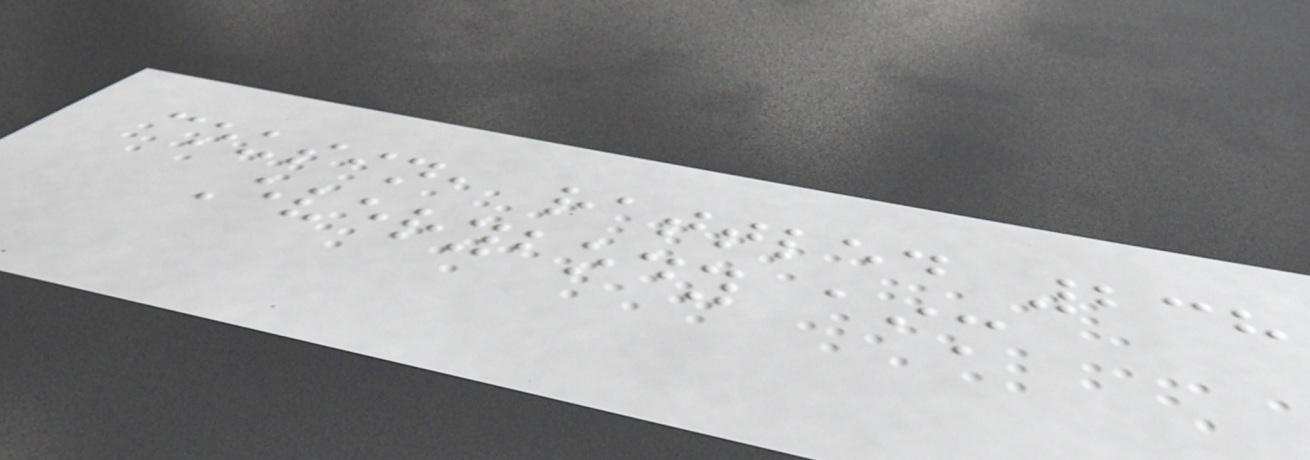cousin, rattled 238
Everybody aim
